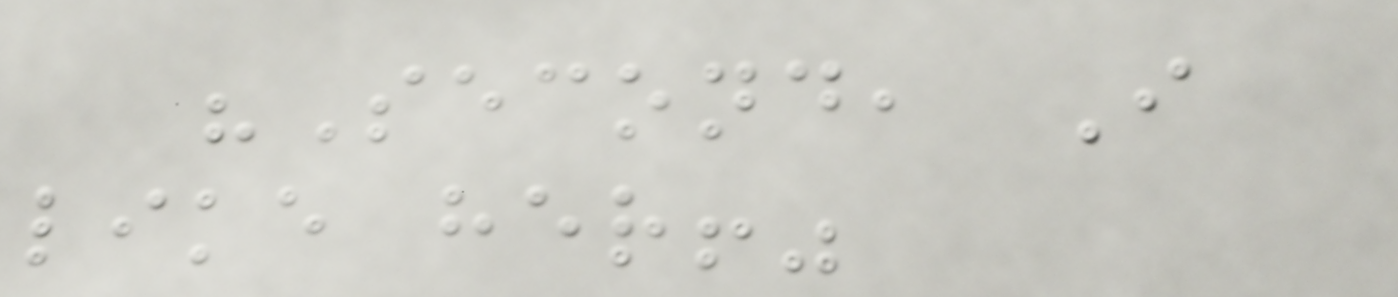"Second, I
like her!"
